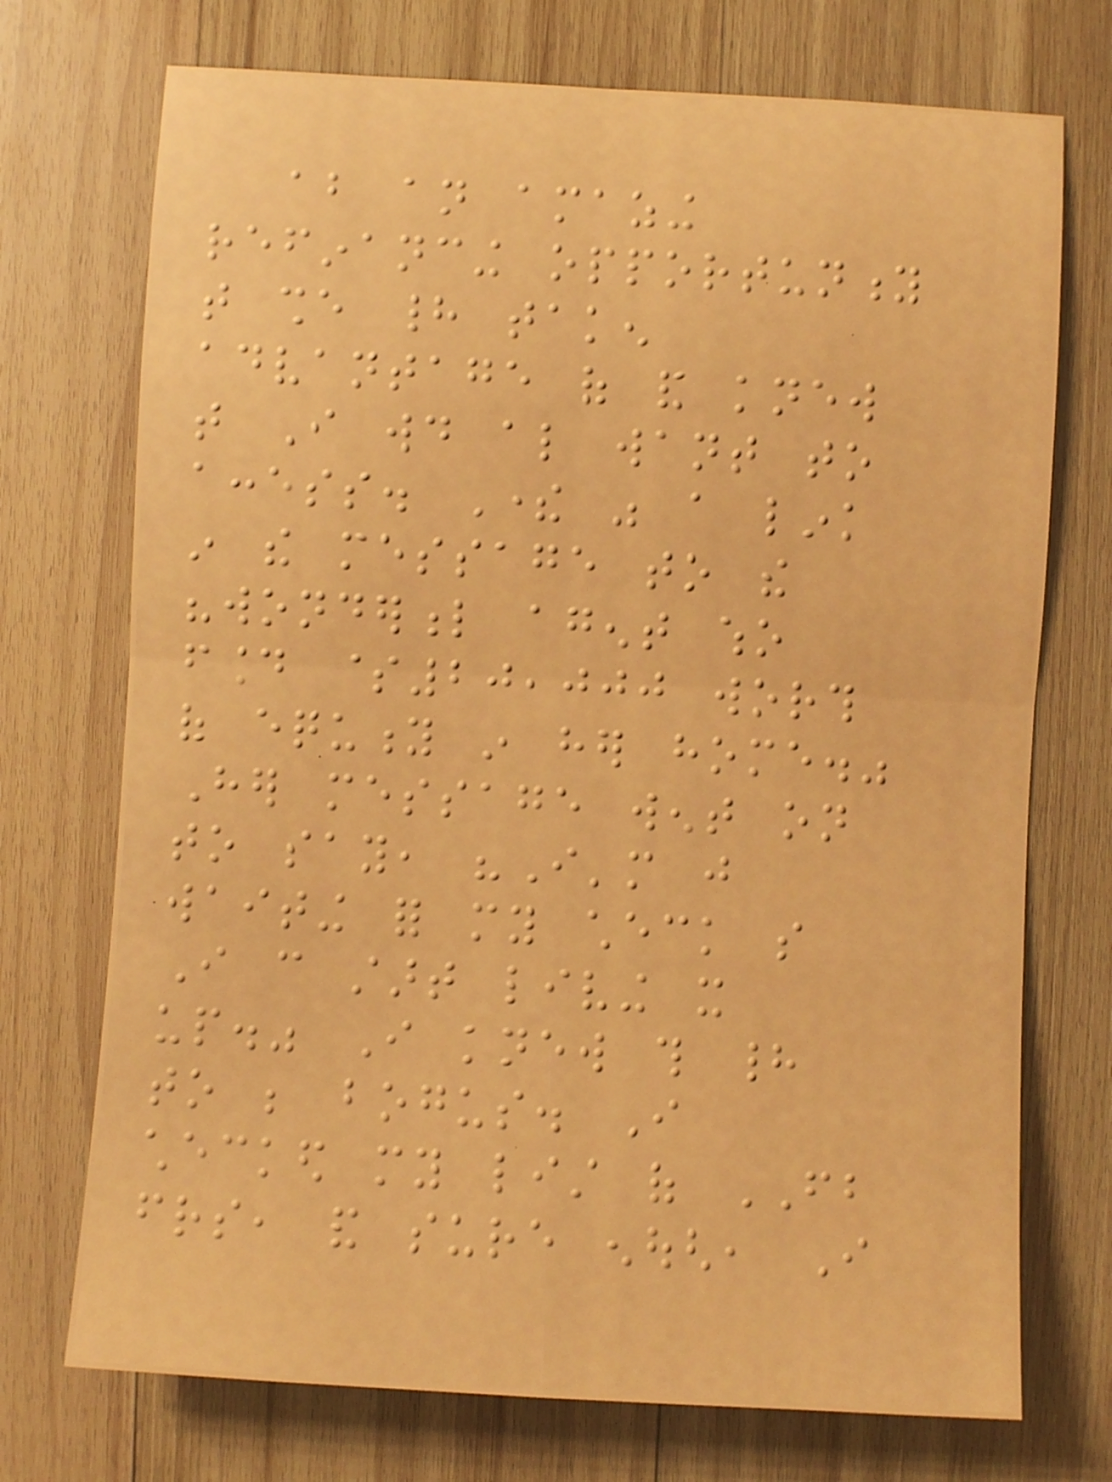about an amazing
refinancing opportunity
that she had taken
advantage of and knew
that I would also want to
access. There was a link
in the message to the
"wonderful agent who
found $20,000 worth
of equity in her home."
Her message went on
to say, "I'm just
waiting for my check so
I can start living it
up." I knew this had
to be bogus. I
checked my list of FB
friends, and sure enough, I
